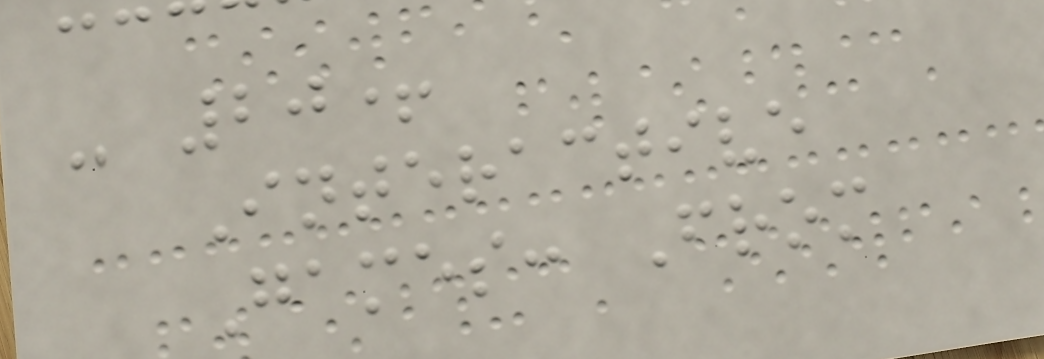- 20+
Interactive
Games: From
